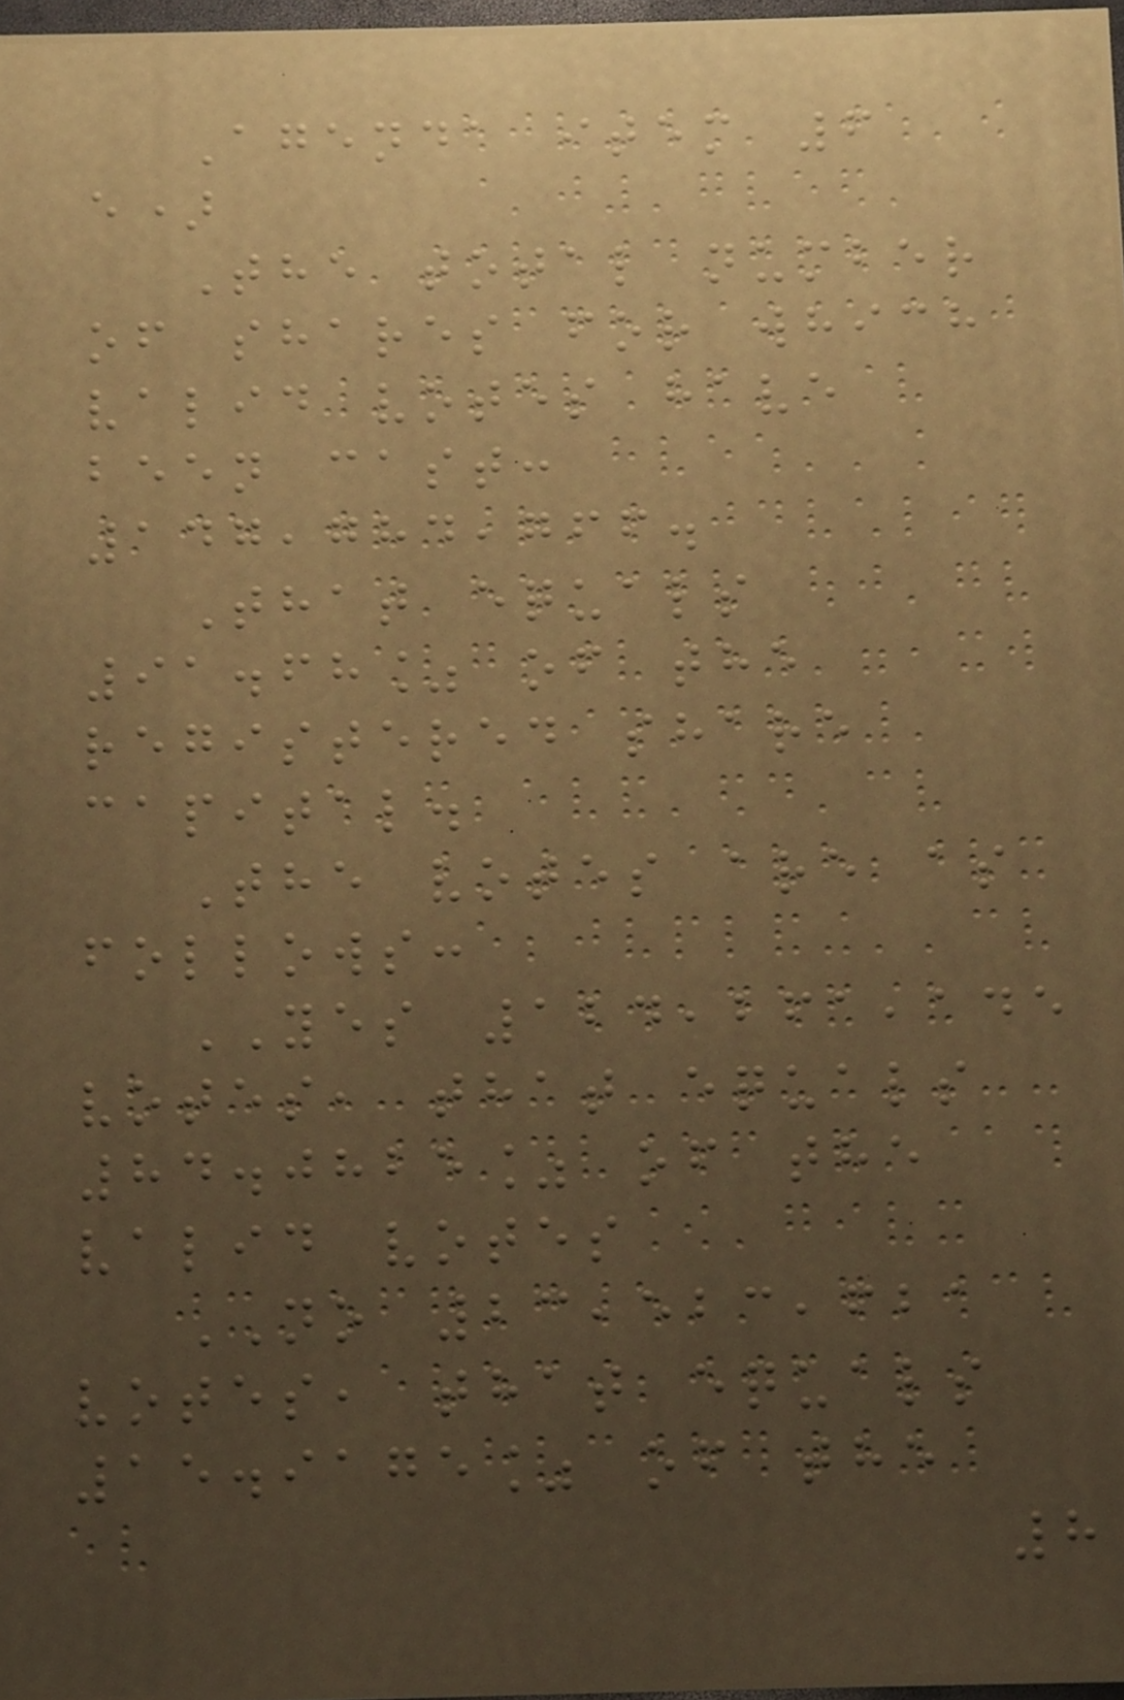Agenda item 6
e)
The total number
of shares for which
valid votes have
been cast:
147,784,766.
That equals
91.68% of the
registered share
capital.
The votes are as
follows:
YES 124,261,145
votes, that equals
84.0825% of the
valid votes
NO 23,523,621
votes, that equals
15.9175% of the
8
